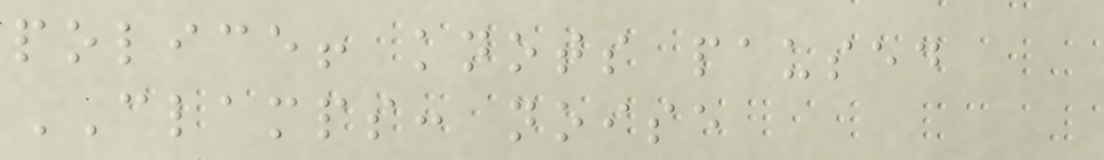police! knots paused
CLAMPS: noise
